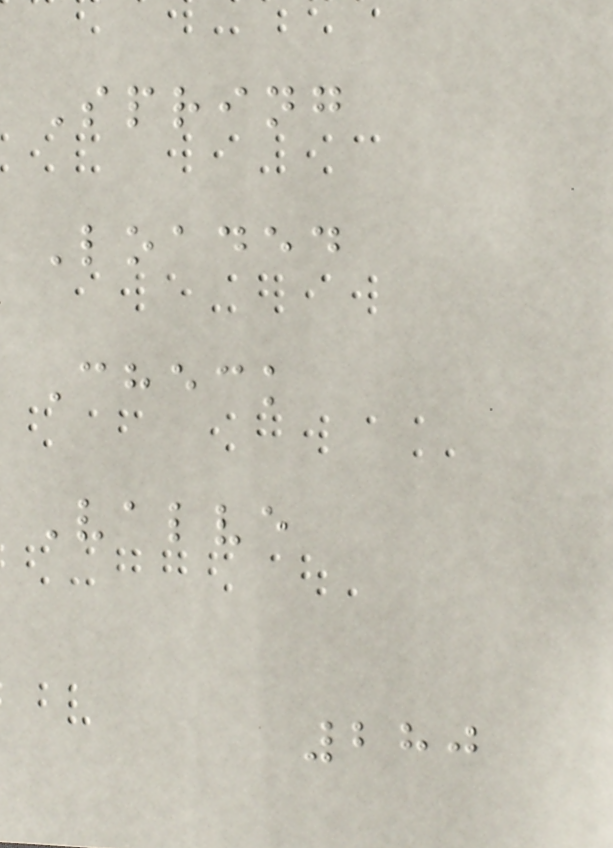Spring
Loaded
Check
Valve
280
